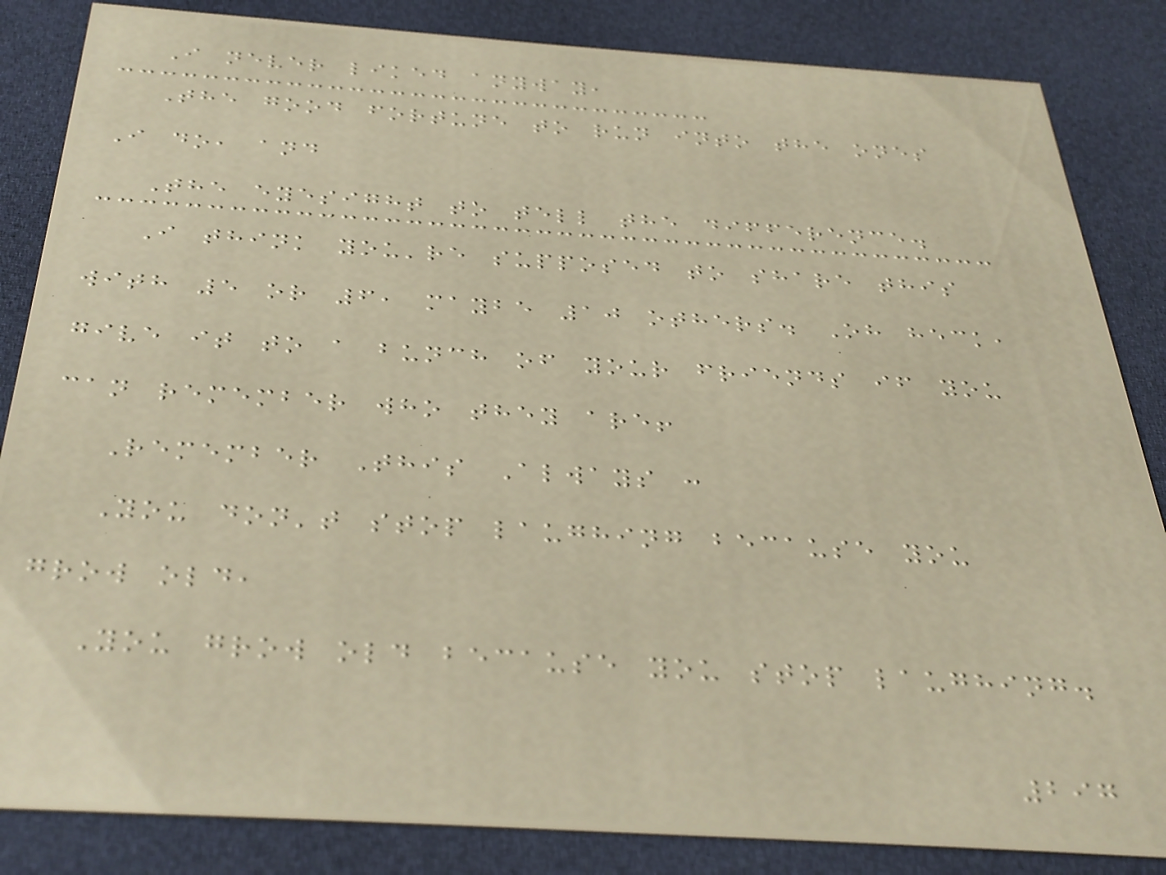I never liked anyway,
The good fortune to run into the ones
I do, and
The eyesight to tell the difference.
I think you're supposed to share this
with 5 or 6, maybe 10 others. Oh heck,
give it to a bunch of your friends if you
can remember who they are!
Remember This Always :
You don't stop laughing because you
grow old,
You grow old because you stop laughing.
297
